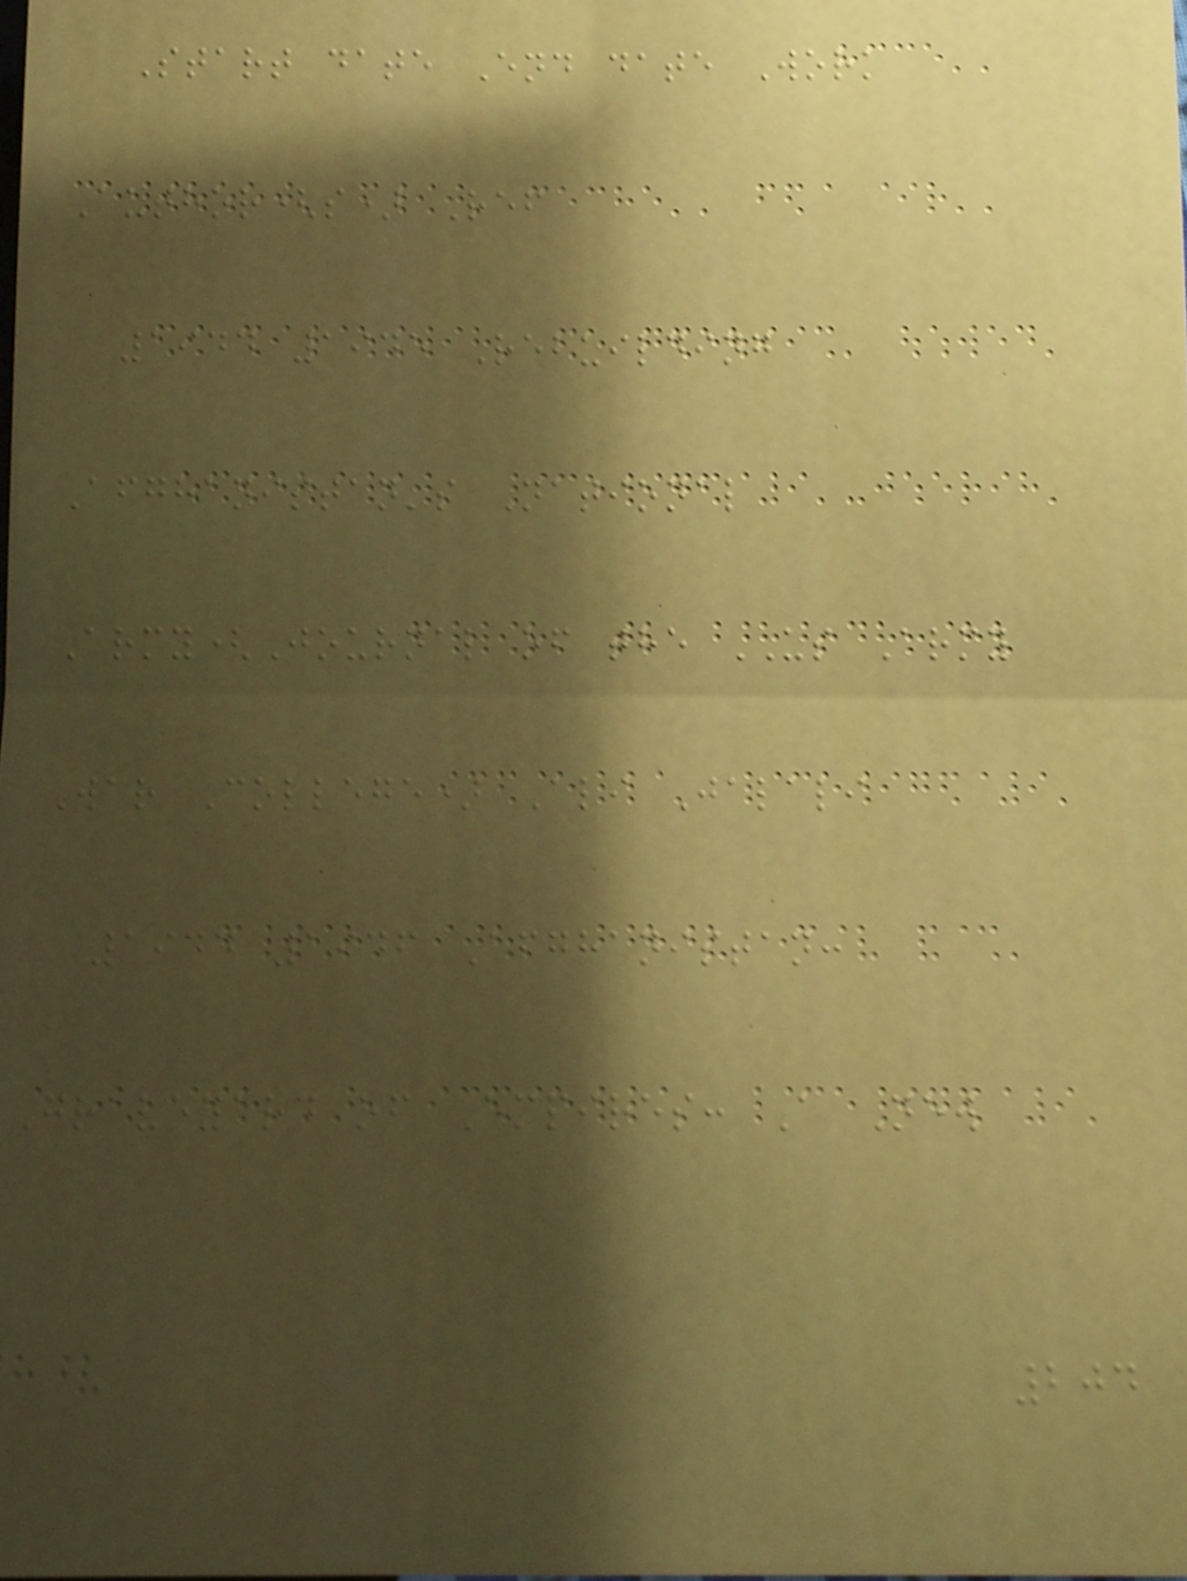Start date End date Work
Author(s) Ref
1944 1945 Rebuilding
Afghanistan's National
Army(Journal of the US Army
War College) Ali Jalali
1944 1946 Afghanistan:
Graveyard of Empires: A New
204
